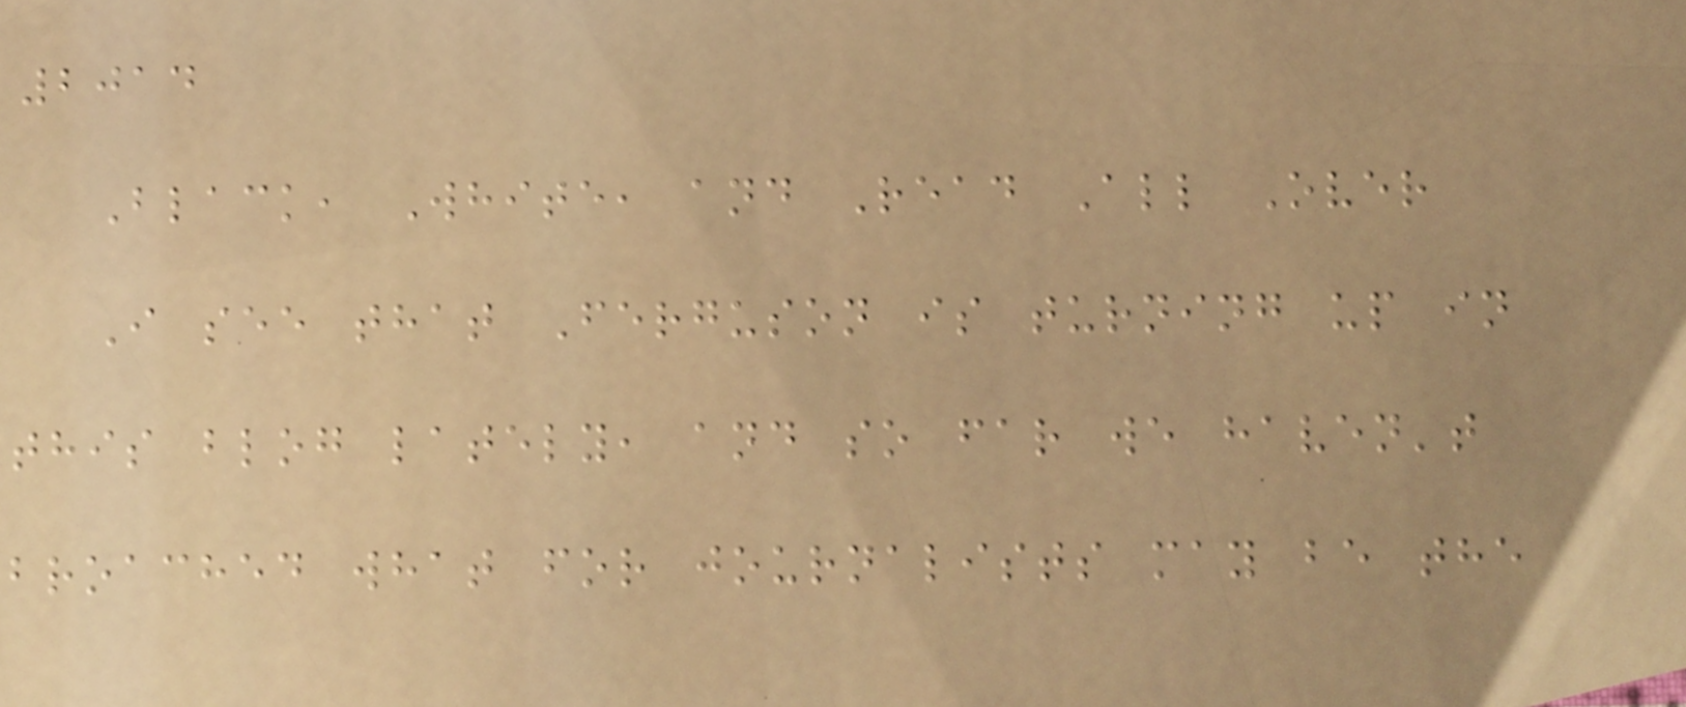2014
Black, White, and Read All Over
I see that Ferguson is turning up in
this blog lately, and so far we haven't
broached what for journalists may be the
